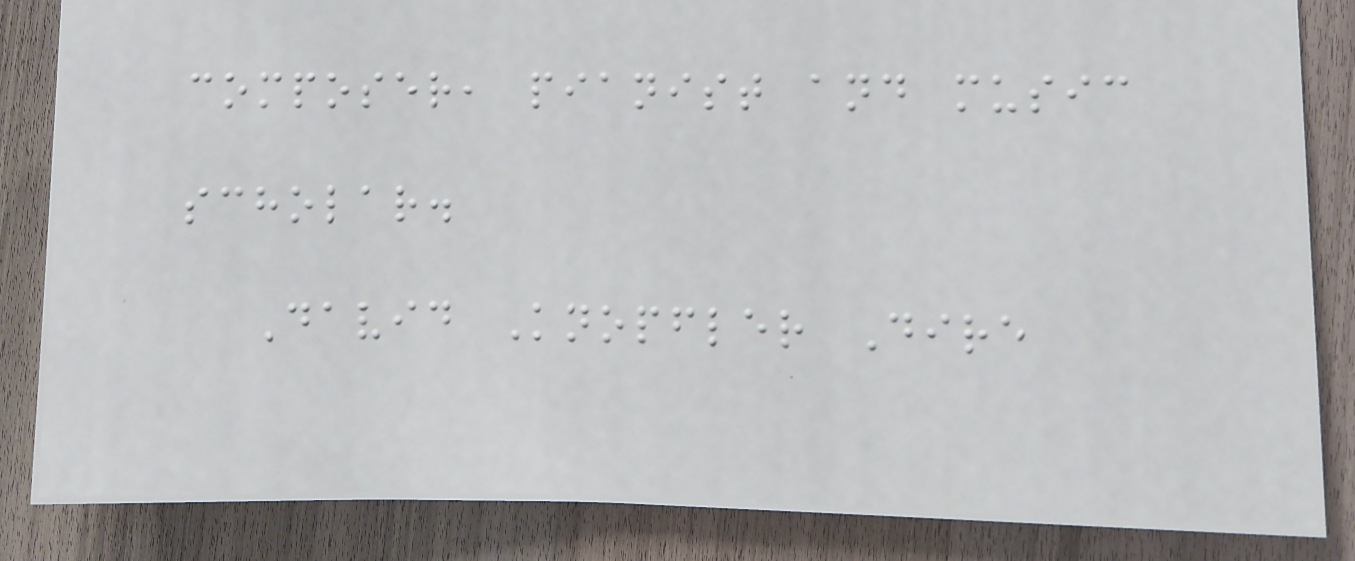composer, pianist and music
scholar.
David Knopfler Dire
